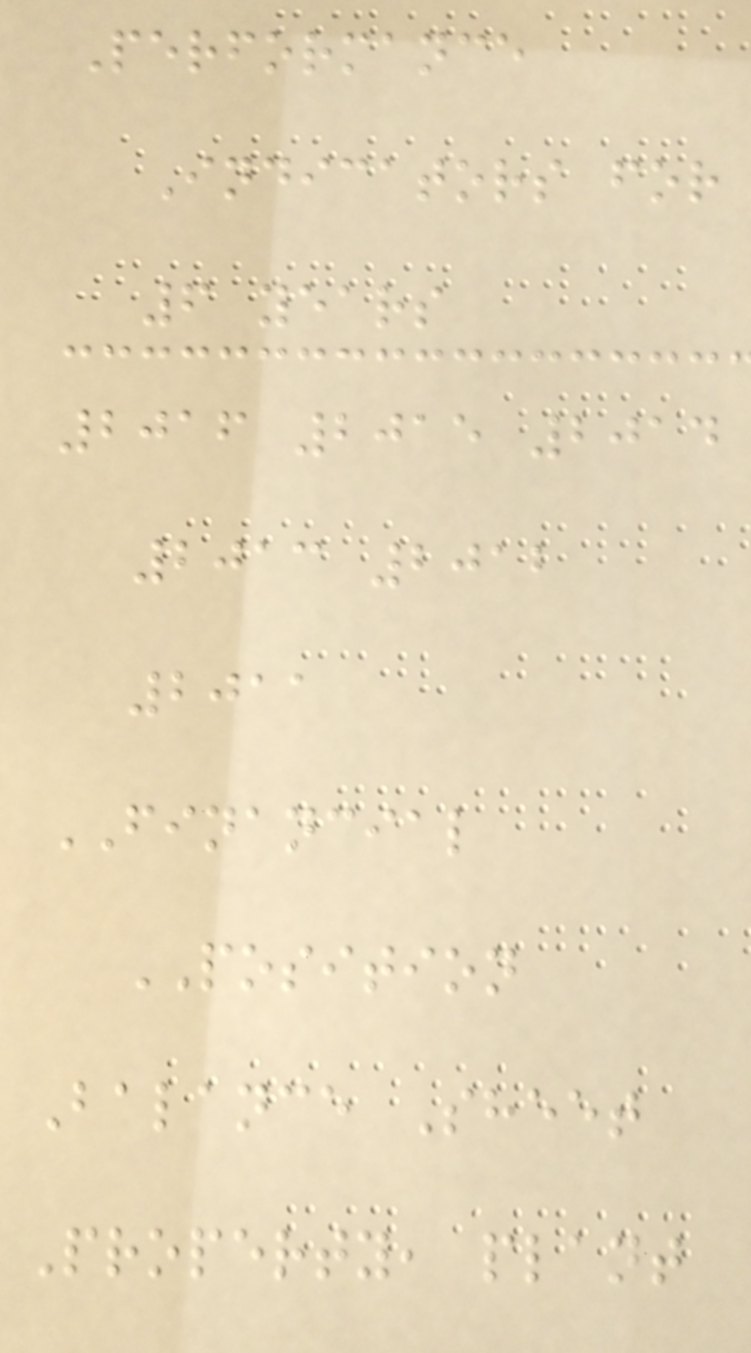Performance
Indicators for
6 years
2016 2015 2014
2013 2012
2011
FINANCIAL
POSITION
Balance Sheet
Property, plant
